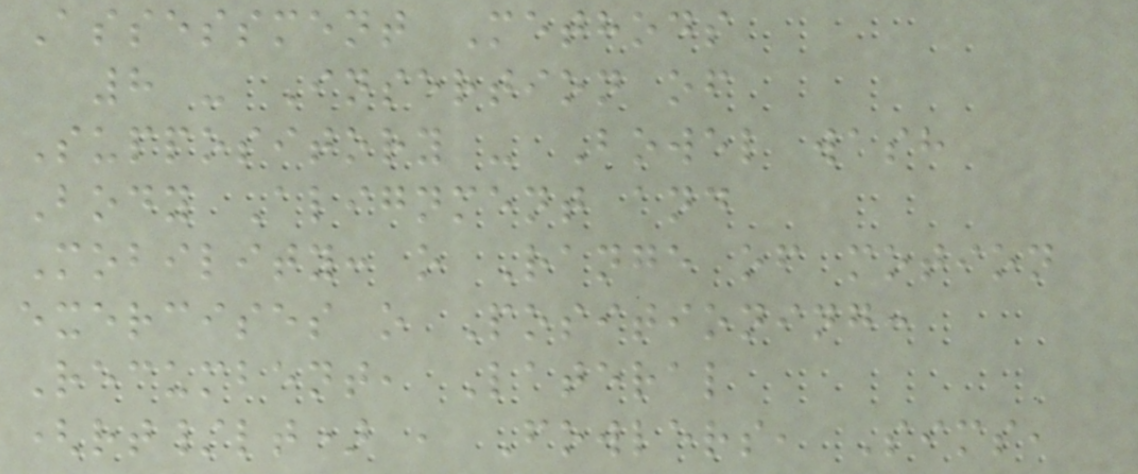Assessment Methods
8 - Insertion of
Suppository - Bowel wash
Body Alignment and
Mobility: o Range of motion
exercises o Positioning:
Recumbent, Lateral
(rt/lt) , Fowlers, Sims,
